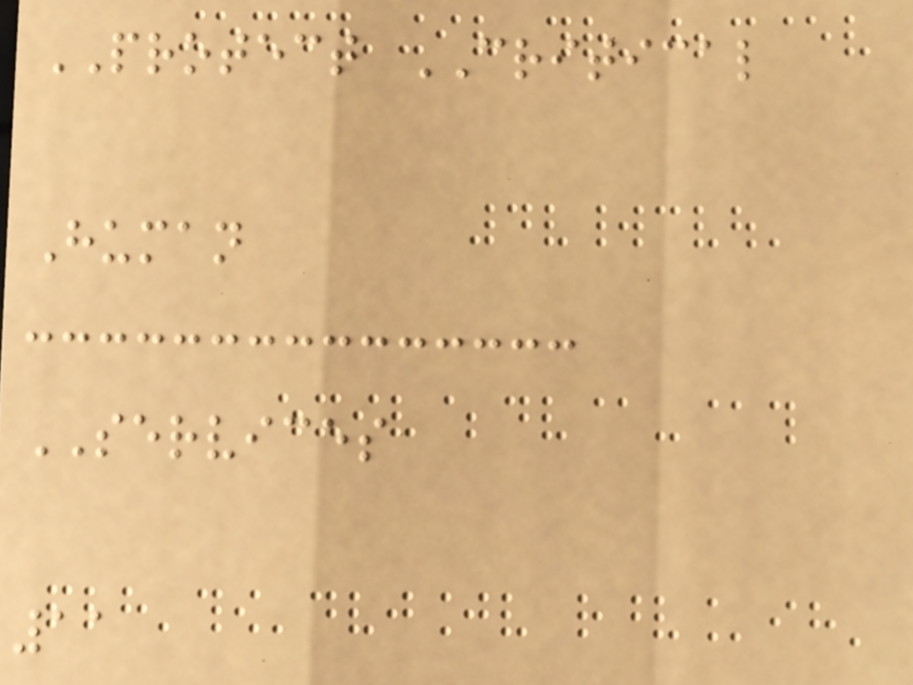PROTECT CRITICAL
Human
SERVICES
11
